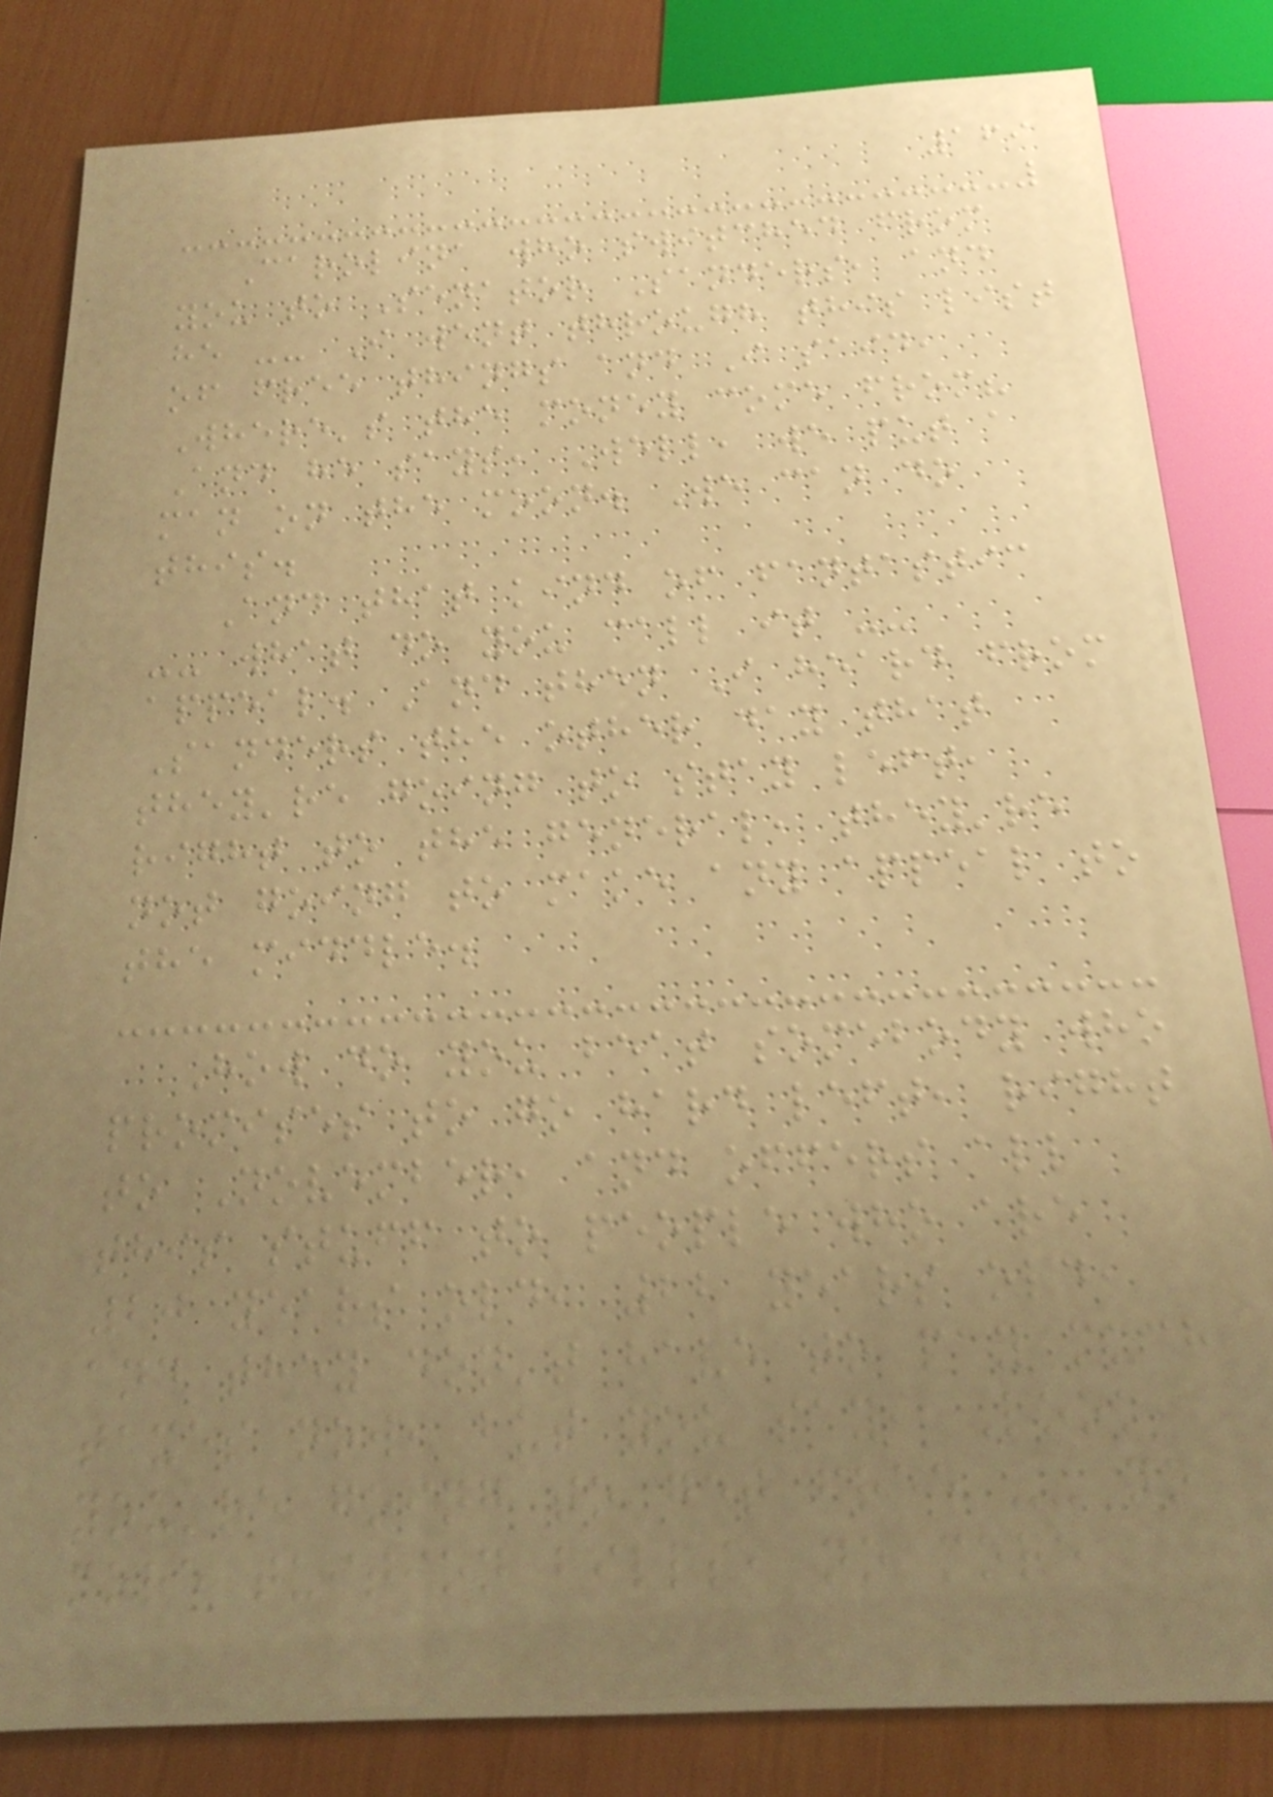169
Carolina who switched from
you to Senator Sanders, and
he -- I went through this list
of free things and I said,
Where's the money come from?
And he says, Well, we put a
man on the moon. We can do
this.
And that kind of fantastic
-- what do you call it --
appeal. And then I heard from
Sanders the other day that
they're going to stay left,
right to the general, they're
not going to make any appeal to
the middle.
How do you beat somebody who
promises to go hard left, right
to November, and offers all
this stuff to people who are
20 years old, 22 years old,
and they don't have to pay much
taxes now, but you say, Look,
you're going to get free -- no
more tuition bills, no more
